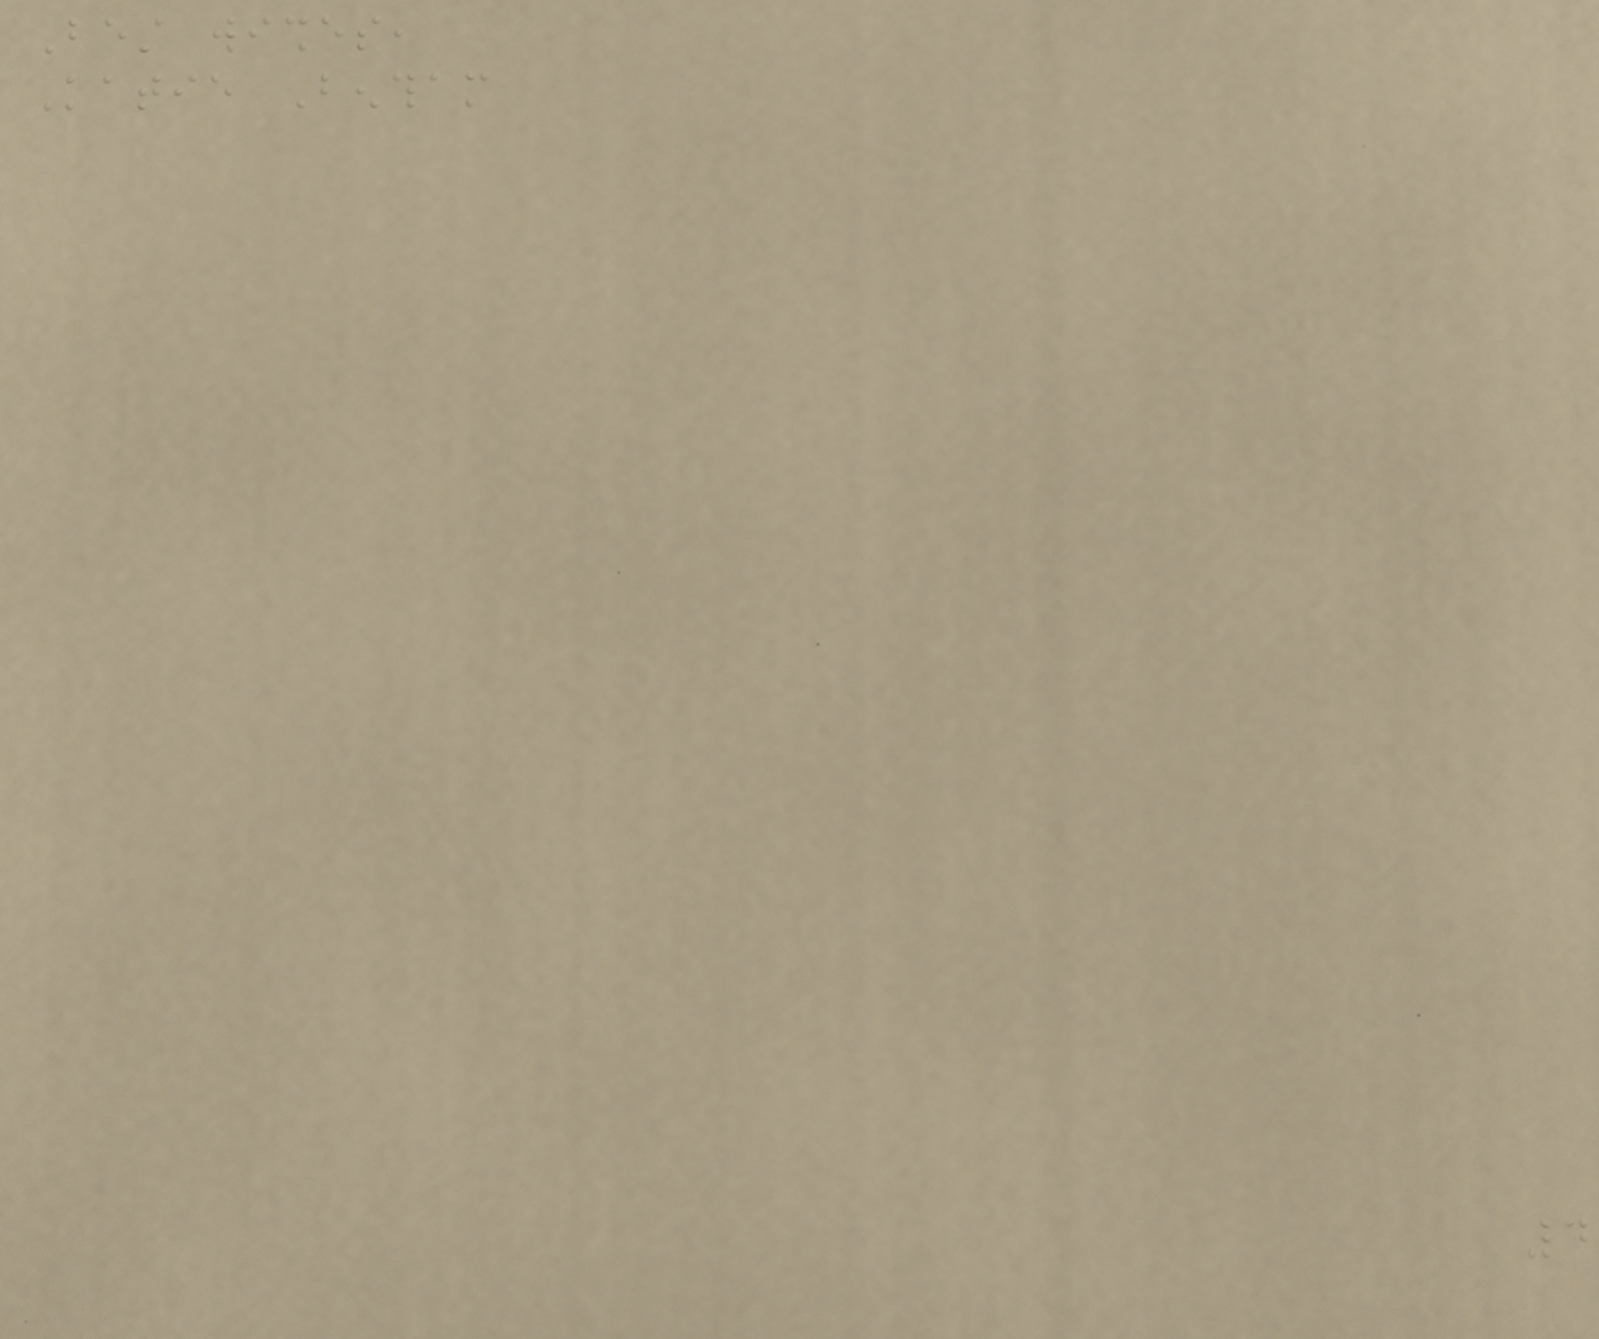Best wishes,
Katie Bentham
4
